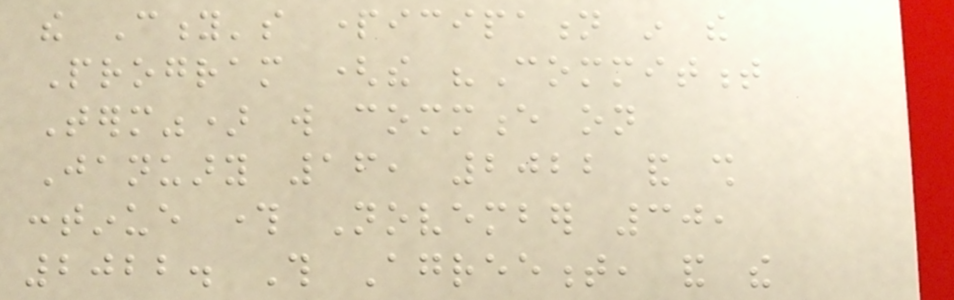the City's participation in the
Program (the "Commitment
Term") will commence on
January 16, 2022 and shall
continue through November 30,
2022. This Agreement, and the
